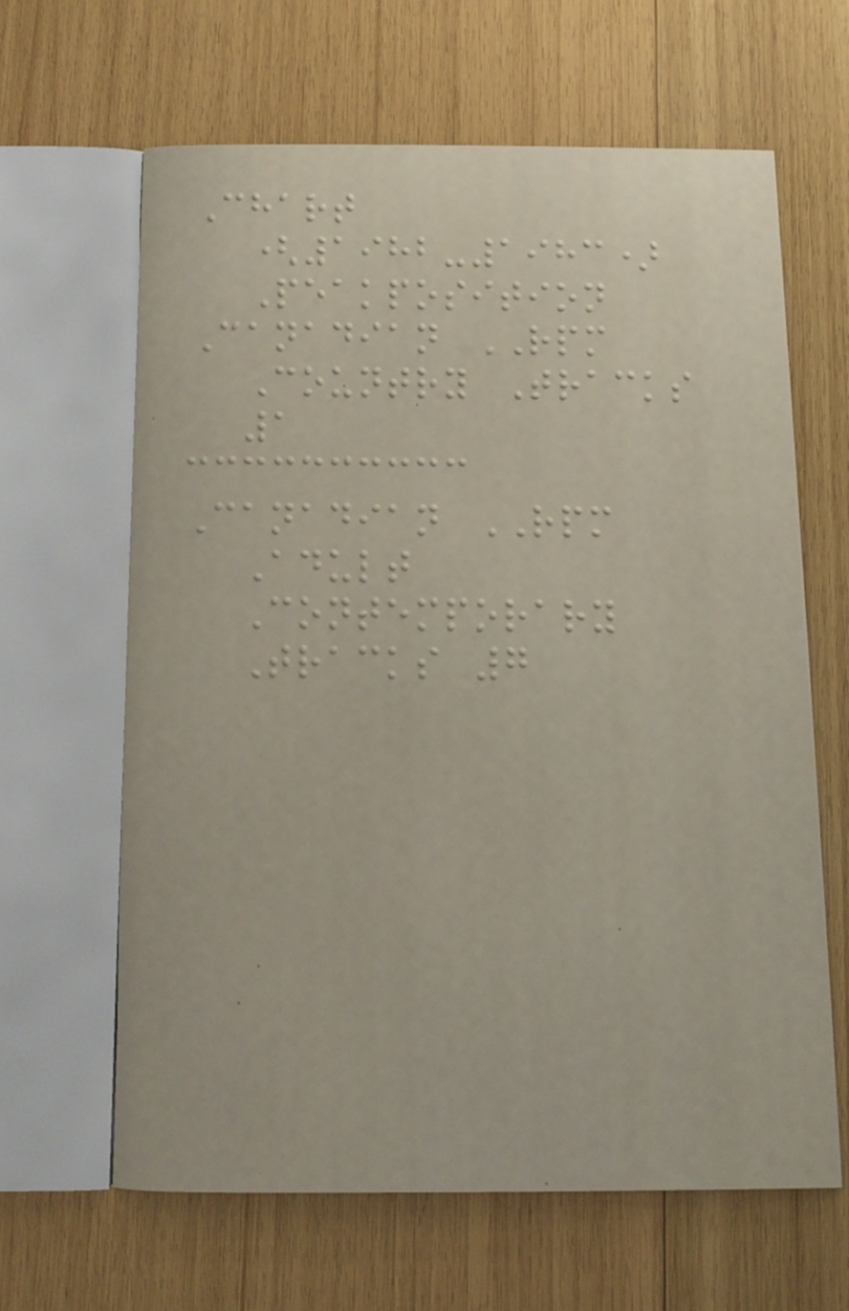Chart
(1982-1983)
Peakposition
Canadian RPM
Country Tracks
1
Canadian RPM
Adult
Contemporary
Tracks 7
